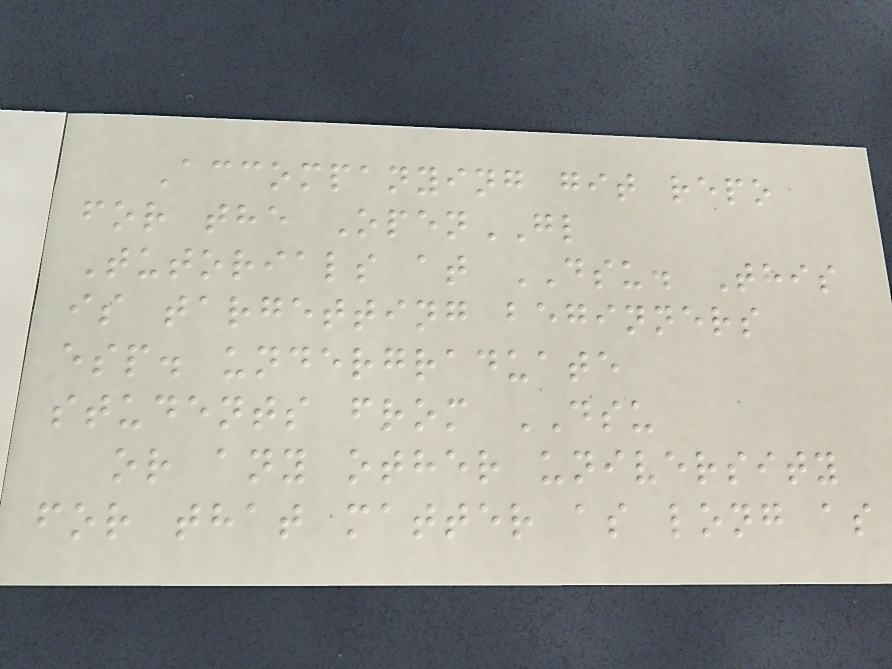Accompanying git repo
for the OpenGL
Tutorials at DSU. This
is targetting beginners
esp. undergraduate
students from DSU
or any other university
for that matter as long as
